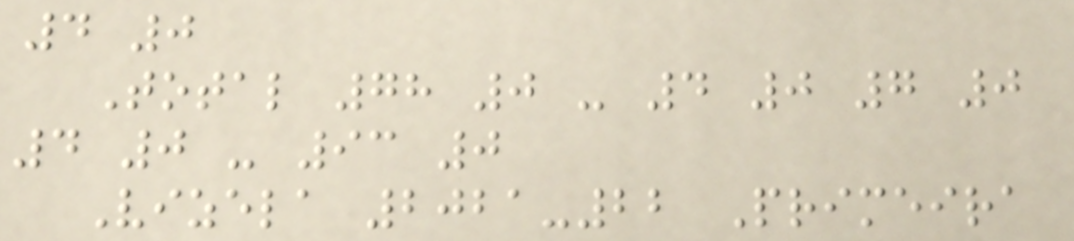4 0
Total 78 0 - 4 0 7 0
4 0 - 93 0
Vizela 2021-22 Primeira
